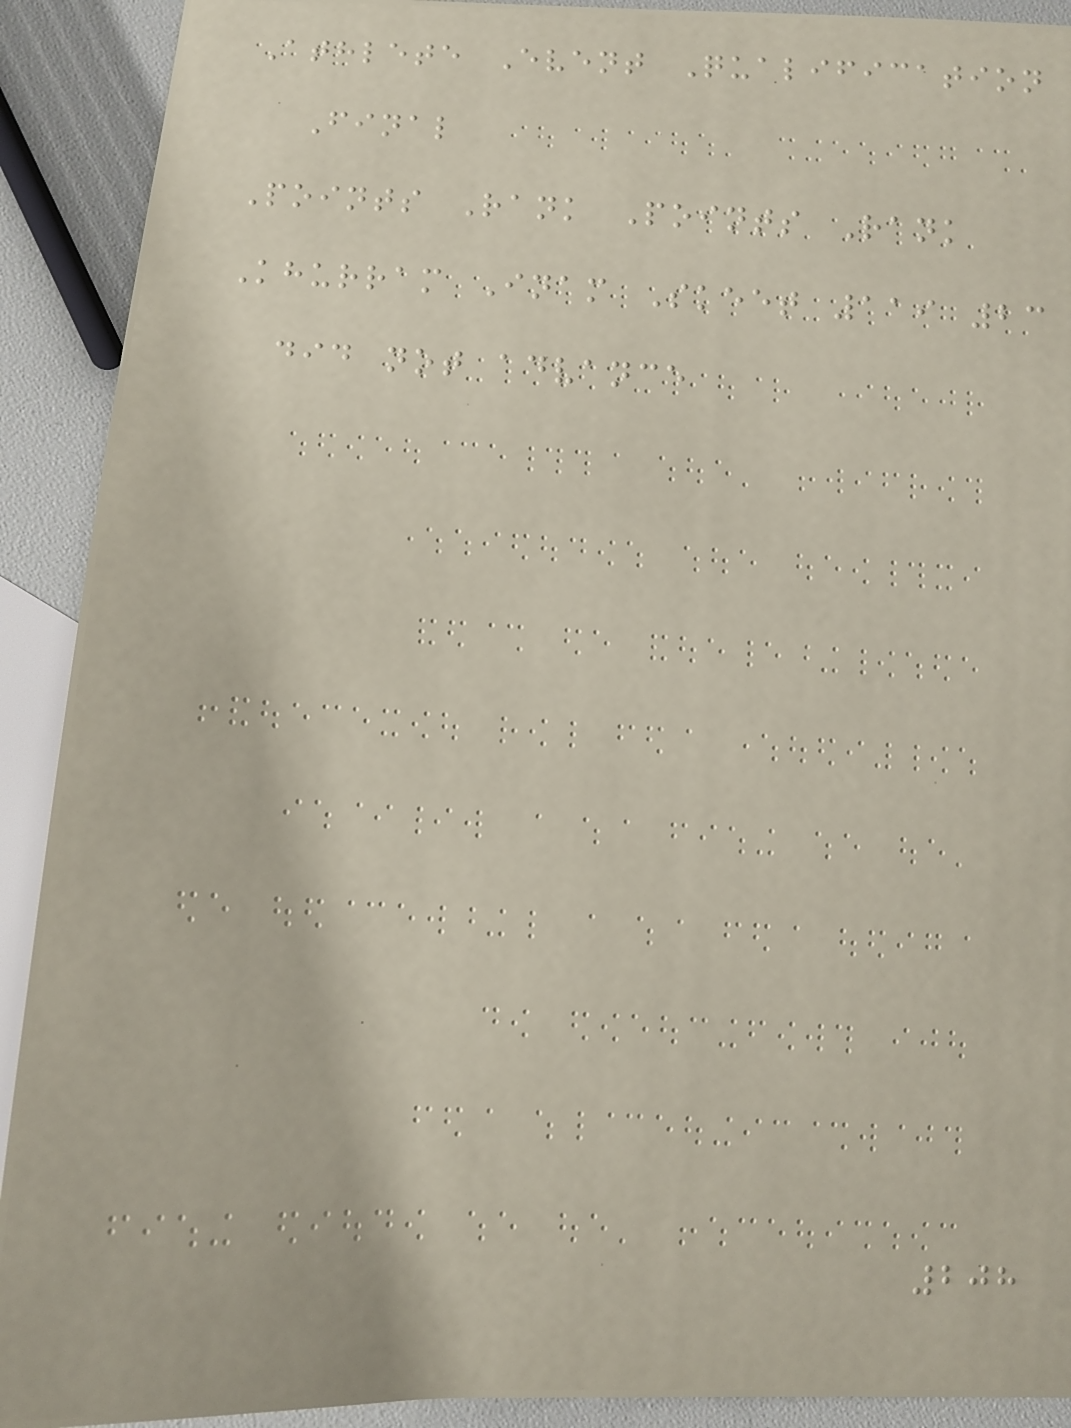Athlete Event Qualification
Final
Points Rank Points Rank
Khurram Inam Skeet 119 23
did not advance
208
